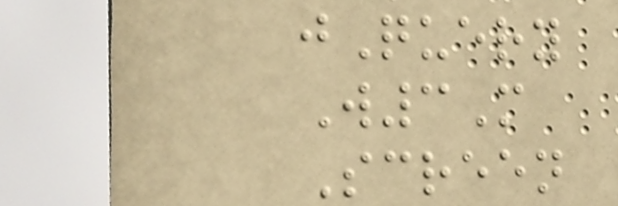jQuery
W3M
Screen
